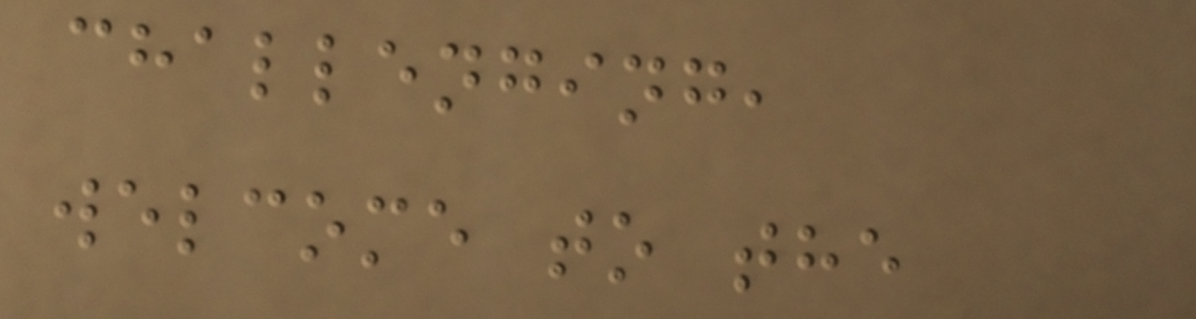challenging,
welcome to the
